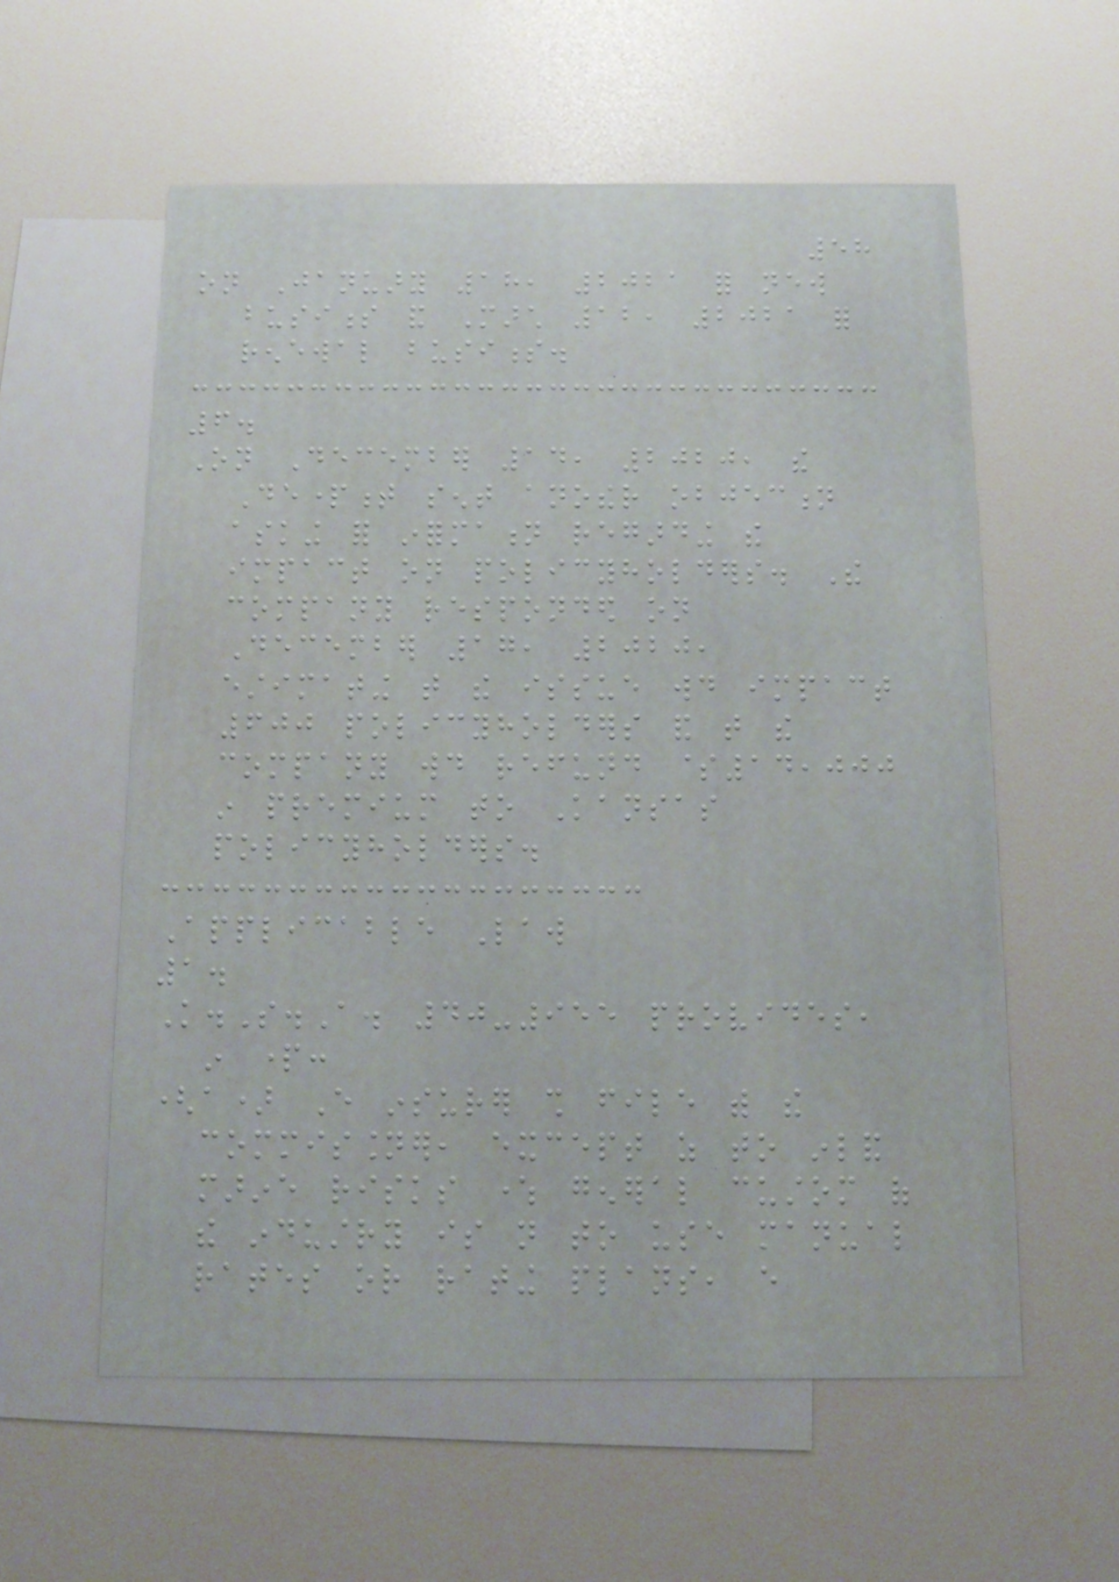58
on January 18, 2021 for new
business and March 12, 2021 for
renewal business.
6.
On December 14, 2020, the
Department sent another objection
asking for information regarding the
impact on policyholders. The
company responded on
December 17, 2020,
estimating that the issue would impact
600 policyholders and that the
company would refund $14,000
in premium to Kansas
policyholders.
Applicable Law
1.
K.S.A. 40-955 provides,
in part:
(a) Every insurer shall file with the
commissioner, except as to inland
marine risks where general custom of
the industry is not to use manual
rates or rating plans, every
